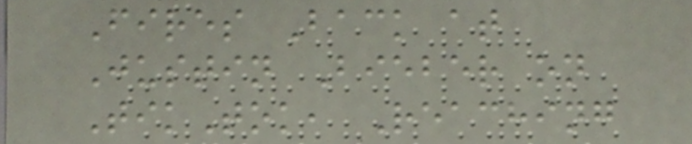Fires Back at
Justin Bieber on
TikTok, Reaching
